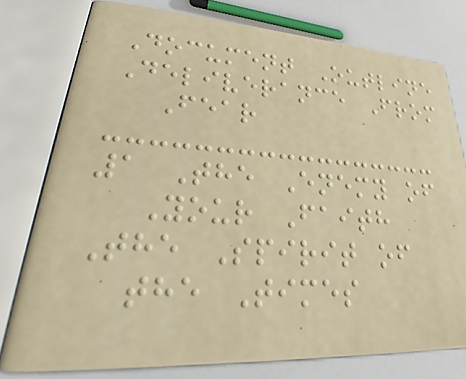Document Outline
Deliverance From
Fear
1 The Enemy of
Your Faith
The Spirit of
the Times
